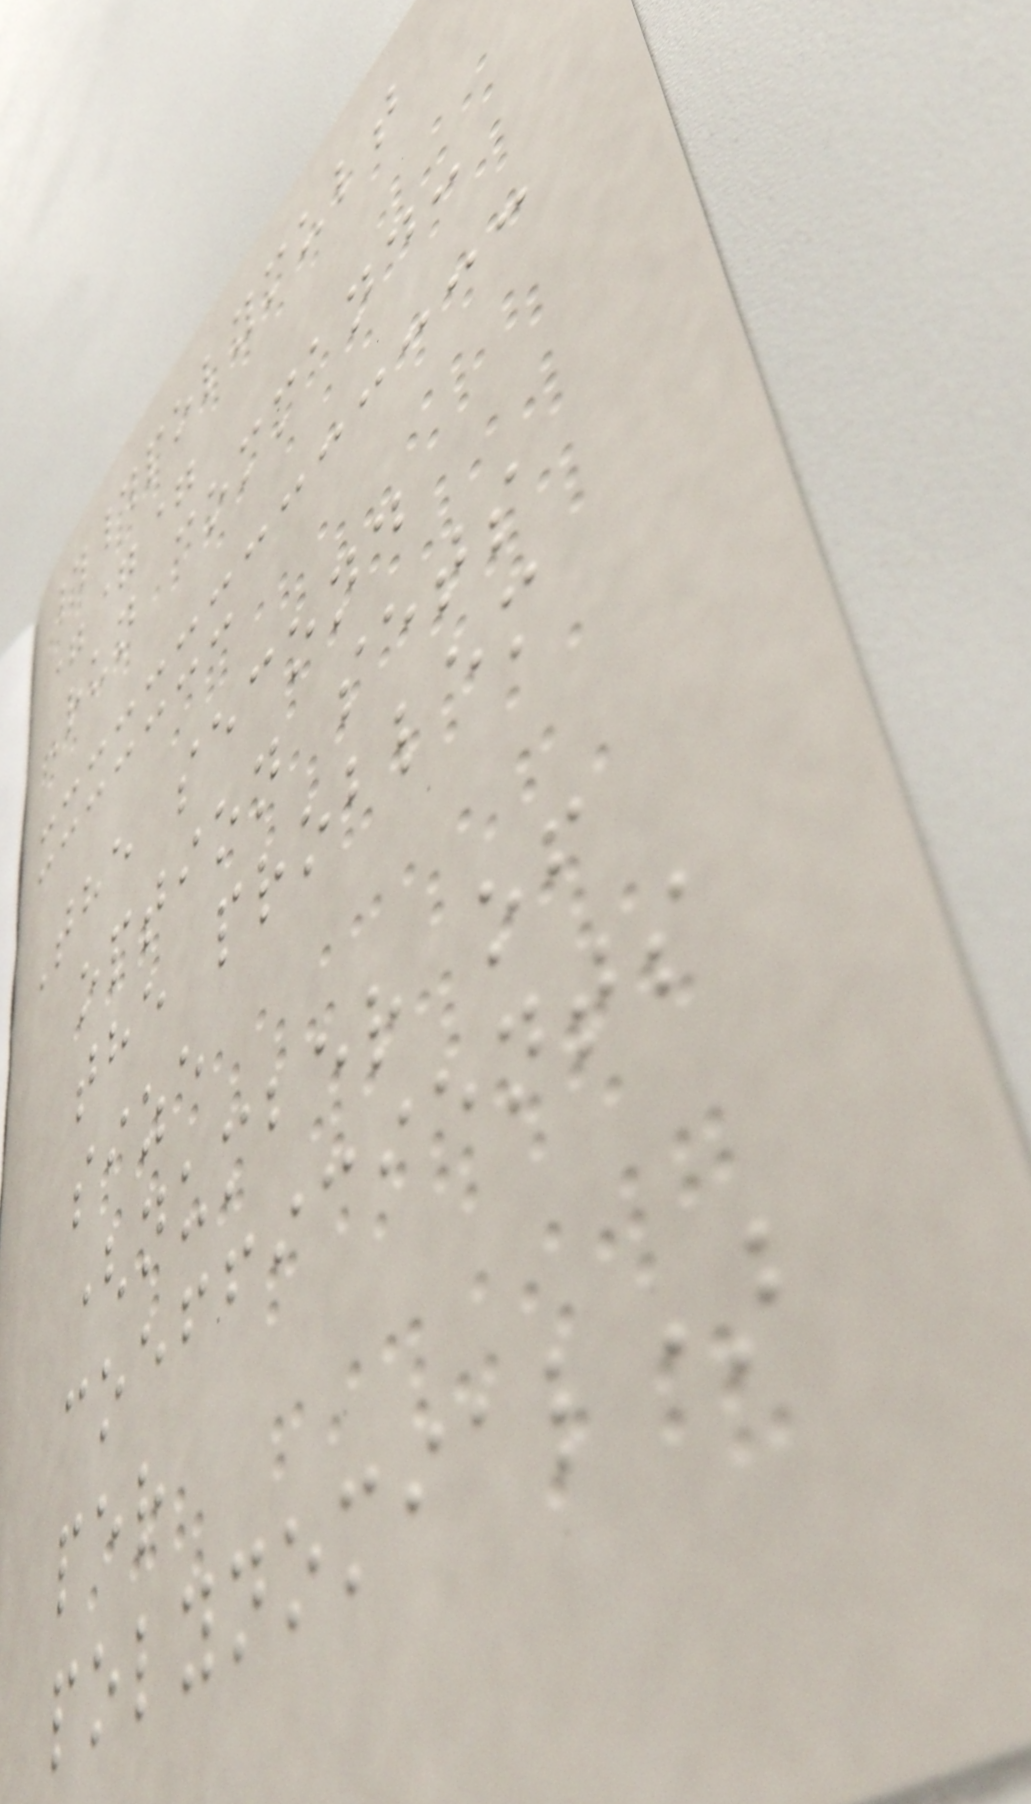##polymult
===
Run command:
The second
option sets
the problem
size
(number of
coefficients
per
polynomial)
